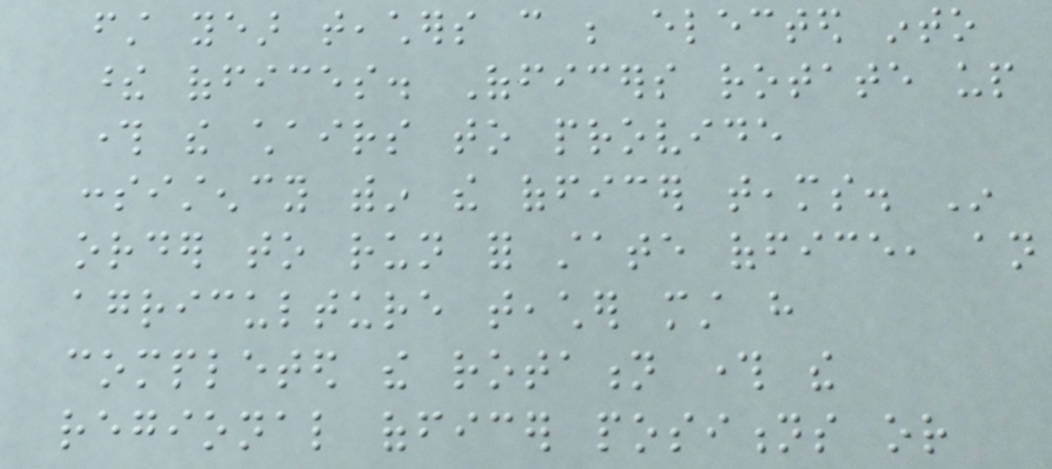first year teachers can be elected into
these offices. Officers rotate up
through the chairs to provide
consistency within the officer teams. In
order to run for state office, an
agriculture teacher must have
completed the rotation through the
regional officer positions or
